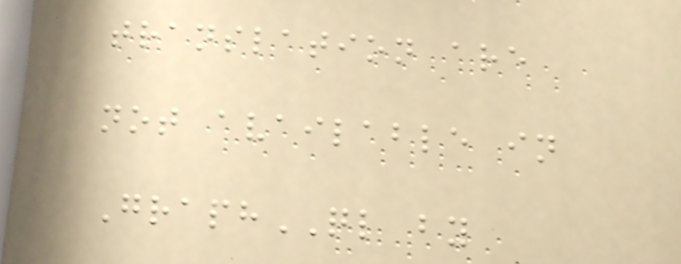translation are
not available in
GraphQL by
